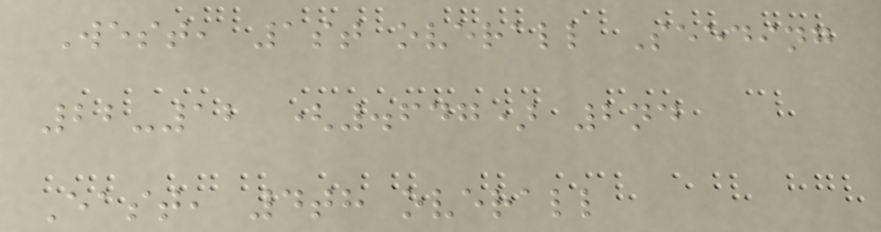West, 1st overall Seeding
22-12 (.647) 2nd
East, 4th overall
